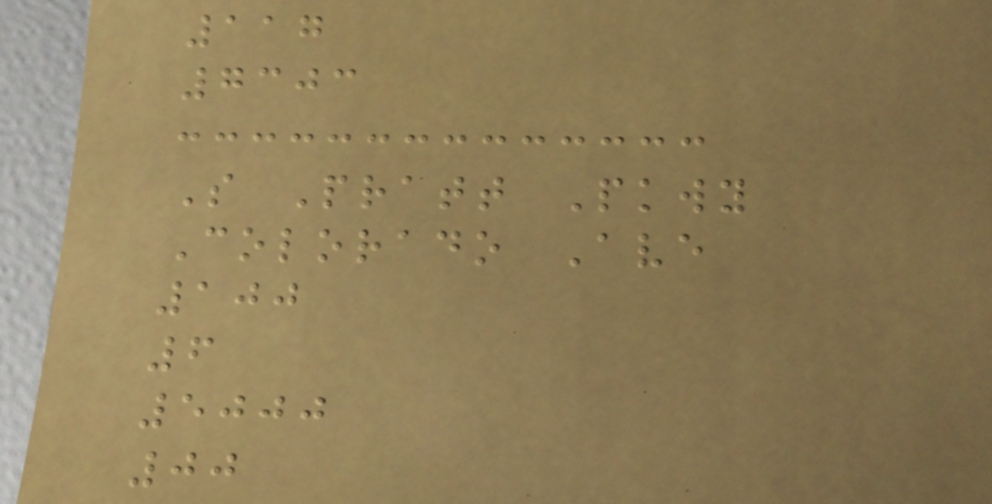117
7303
S Pratt Pkwy
Colorado Ave
100
6
5000
00
